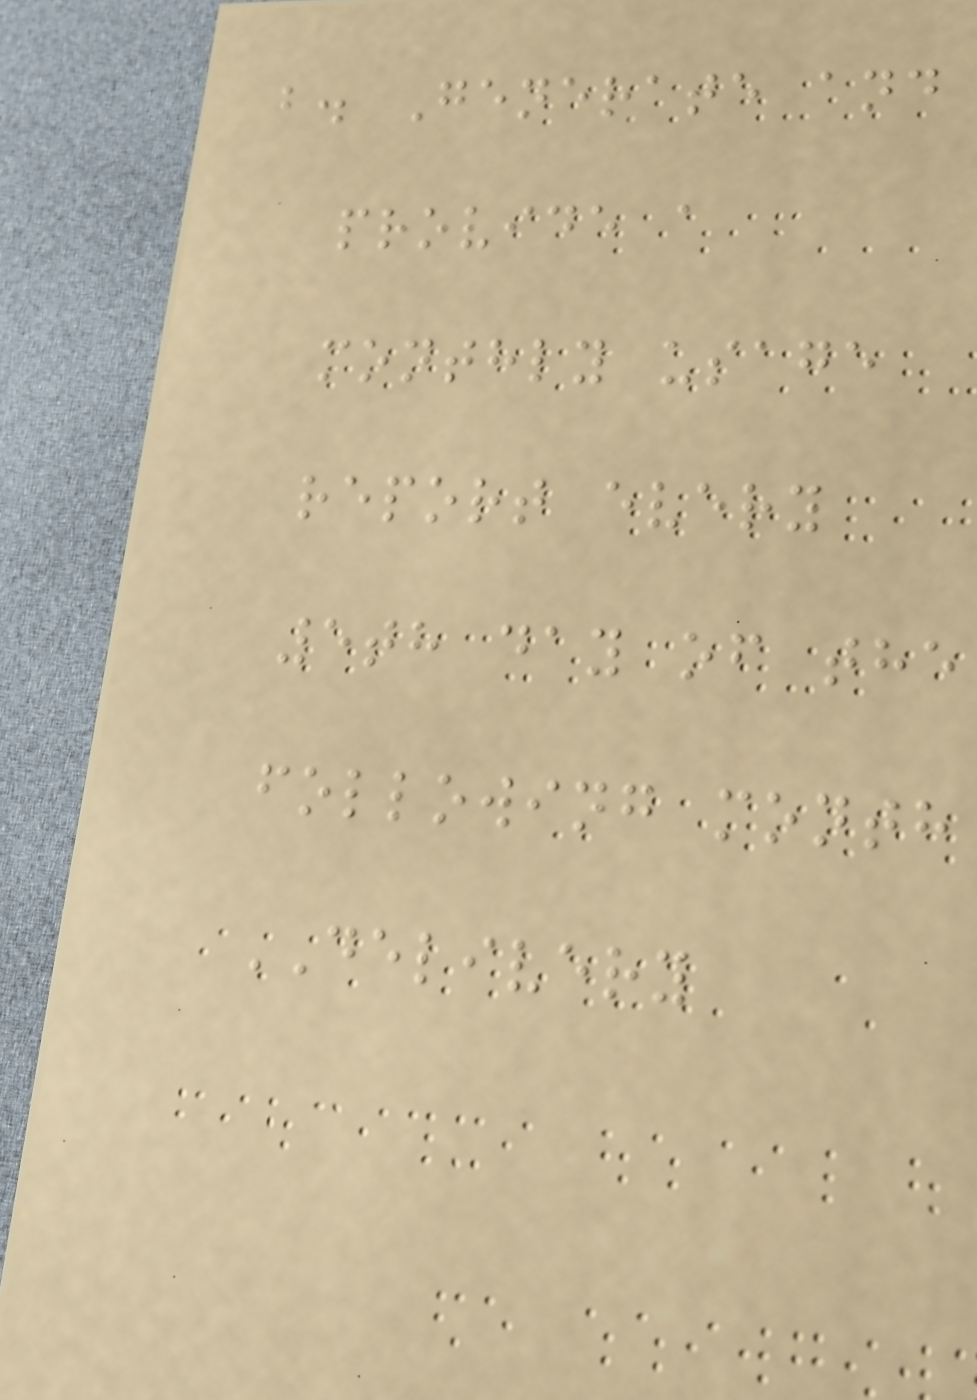b. Generate and
provide a
monthly usage
report every
5th day of the
following month
DELIVERY
